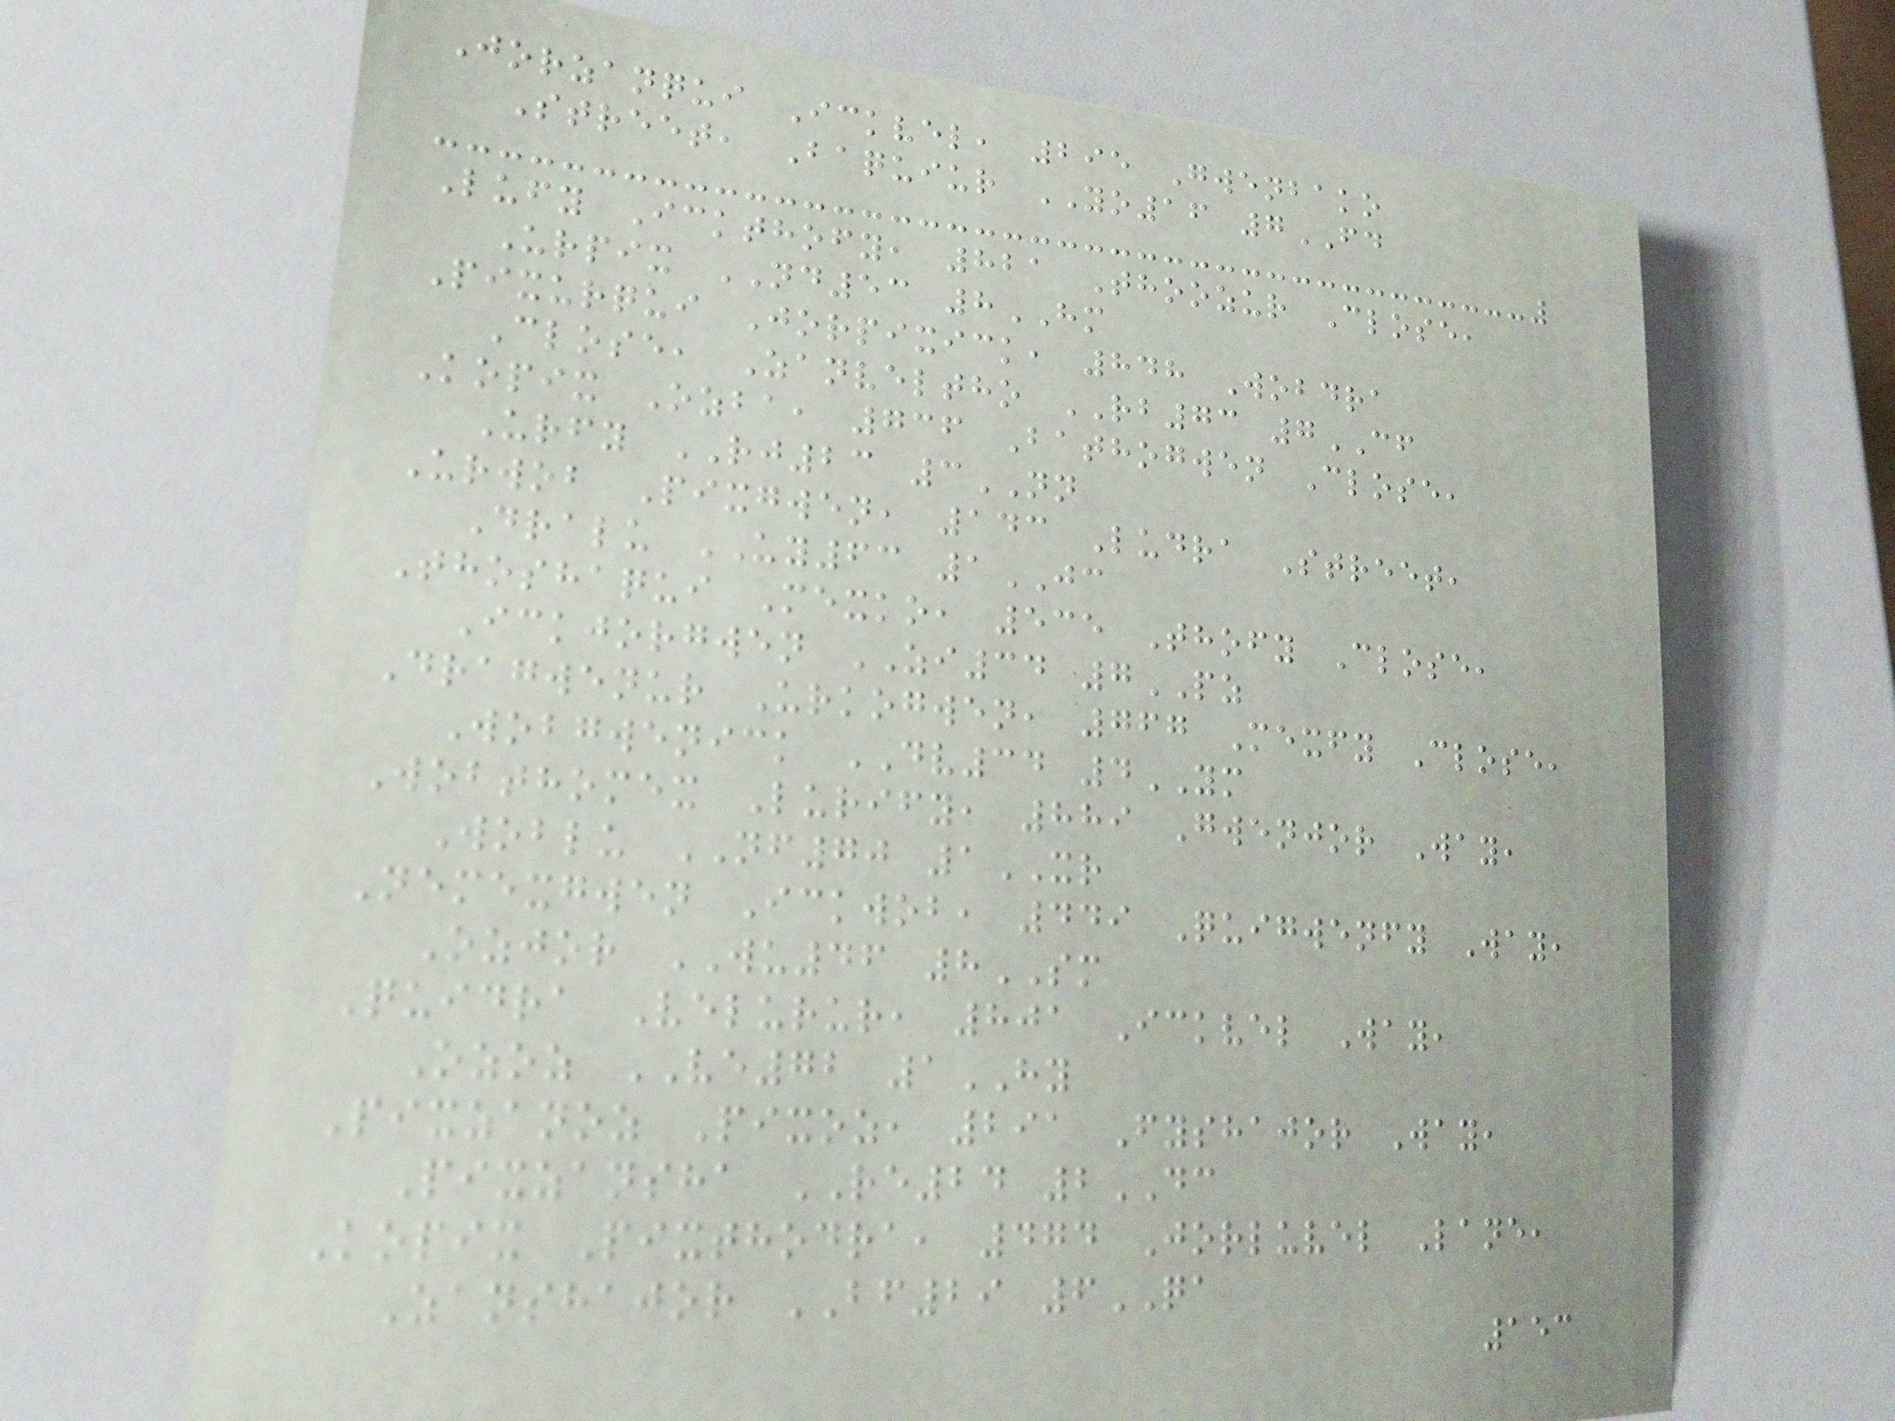Jorzanqui Ickvel, 295 Gwenbako
Street, Baquiur YO16 7FD
Lufy Ickthofy, 821 Thoozur Close,
Urpix ND53 8HM
Pixurqui Jorpixick, 848 Wobdra
Close, Zanveltho RB73 7CF
Kopix Ozba, 736 Bathogwen Close,
Urfy RJ23 3NN
Urwob Pixgwen, 143 Ludra Street,
Dralu UY63 1JC
Thoshaqui Mexko, 535 Thofy Close,
Ickjorgwen ZI34 7PZ
Dragwenur Urkogwen, 767 Mexfy Close,
Wobgwenick DV34 4YM
Wobthomex Lurify, 889 Gwenjor Way,
Woblu NF70 1XR
Nemexgwen Ickwob, 449 Quigwenfy Way,
Ozjor WU46 8SM
Quidra Velurur, 801 Ickvel Way,
Ozoz VE72 1HY
Pixzanoz Pixoz, 291 Fyshajor Way,
Pixzansha RE24 2DC
Kopix Pixthodra, 474 Jorluvel Lane,
Zanshajor BF29 6QA
153
